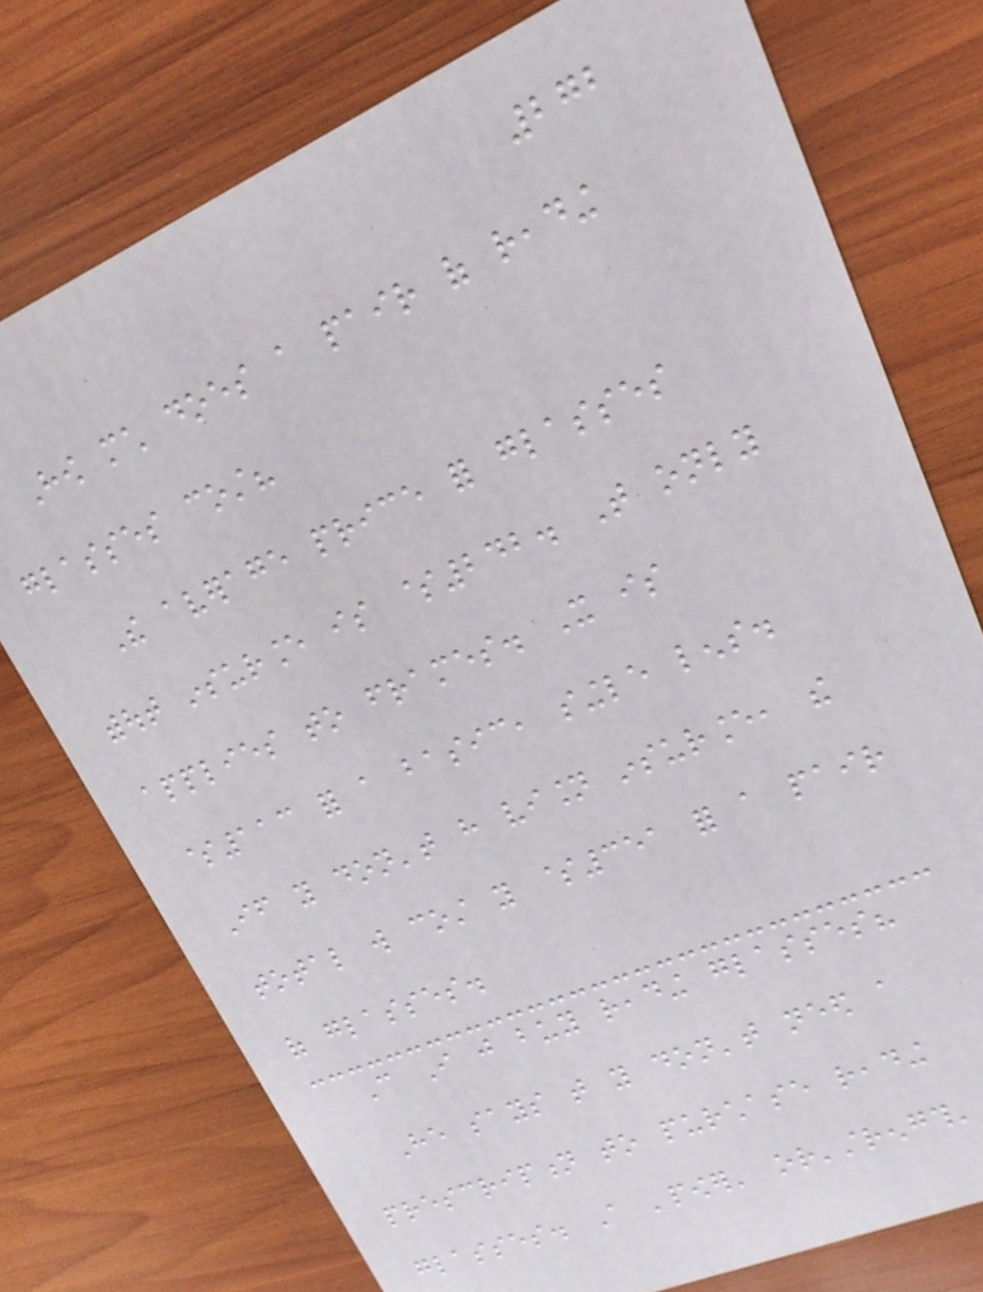272
How much does a pair of reading
glasses cost?
The average price for glasses
without insurance is $242. That only
applies to frames. It is
$113 for a basic, single lens.
If you don't have vision insurance, the
total will cost you $351 for a pair
of glasses.
Can I just buy reading glasses?
He says that you don't need a
prescription to purchase reading
glasses. A 'power' or'strength'
